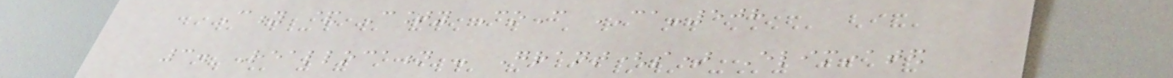City & County CoC CA-508
3. Reallocation - Grant(s) Eliminated
